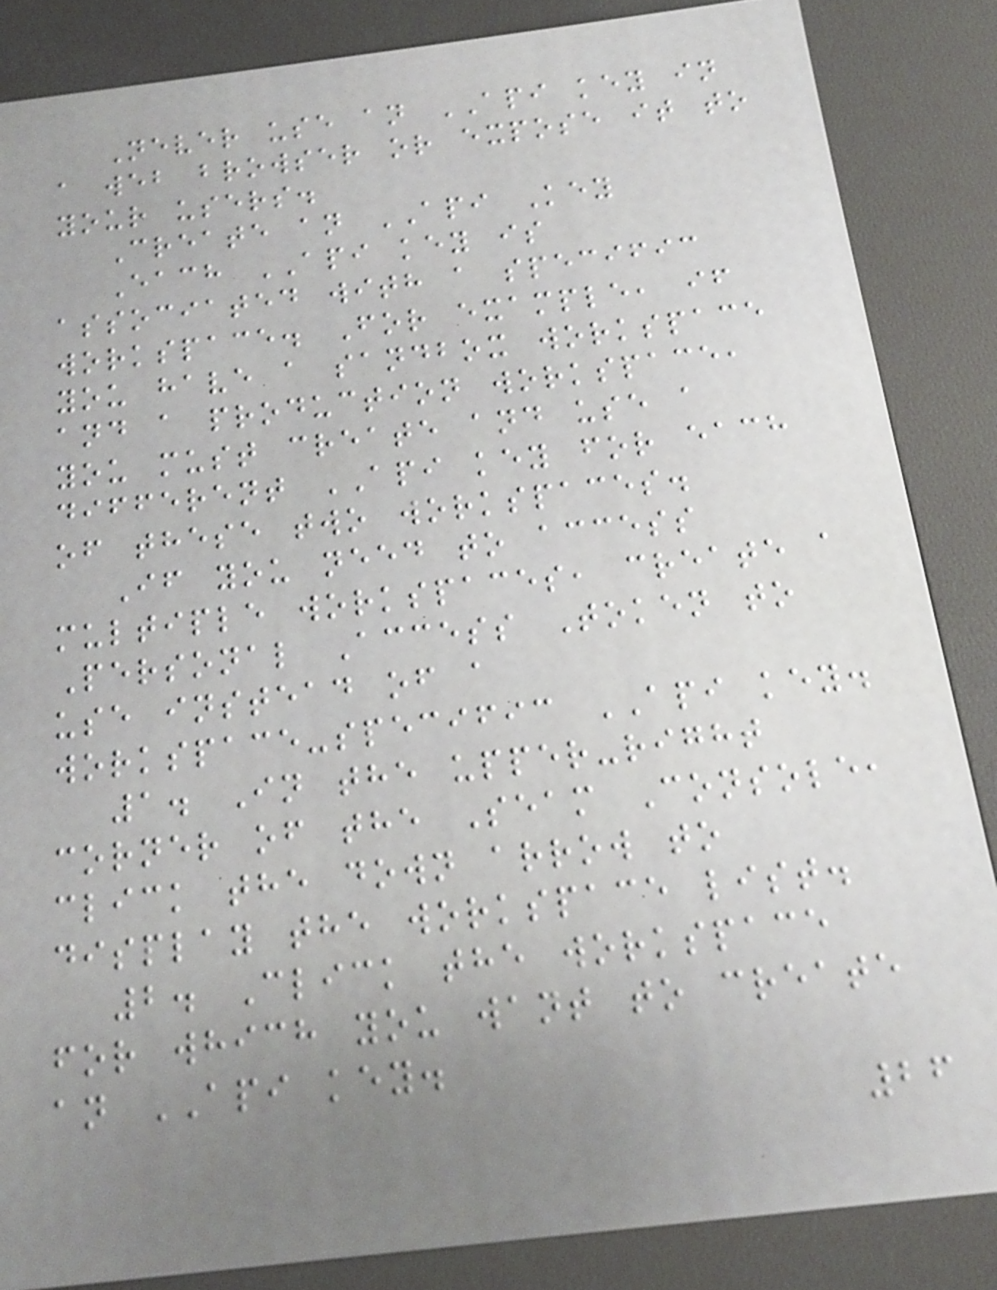Never use an API key in
a web browser or expose it to
your users.
Create an API Key
Each API key is
associated with a specific
workspace. For example, if
you have a sandbox workspace
and a production workspace,
you must create and use a
different API key for each
of these two workspaces.
If you need to access
multiple workspaces, create a
Personal Access Token to
use instead of a
workspace-specific API key.
1. In the upper-right
corner of the Seam Console,
click the down arrow to
display the workspace list.
2. Click the workspace
for which you want to create
an API key.
26
